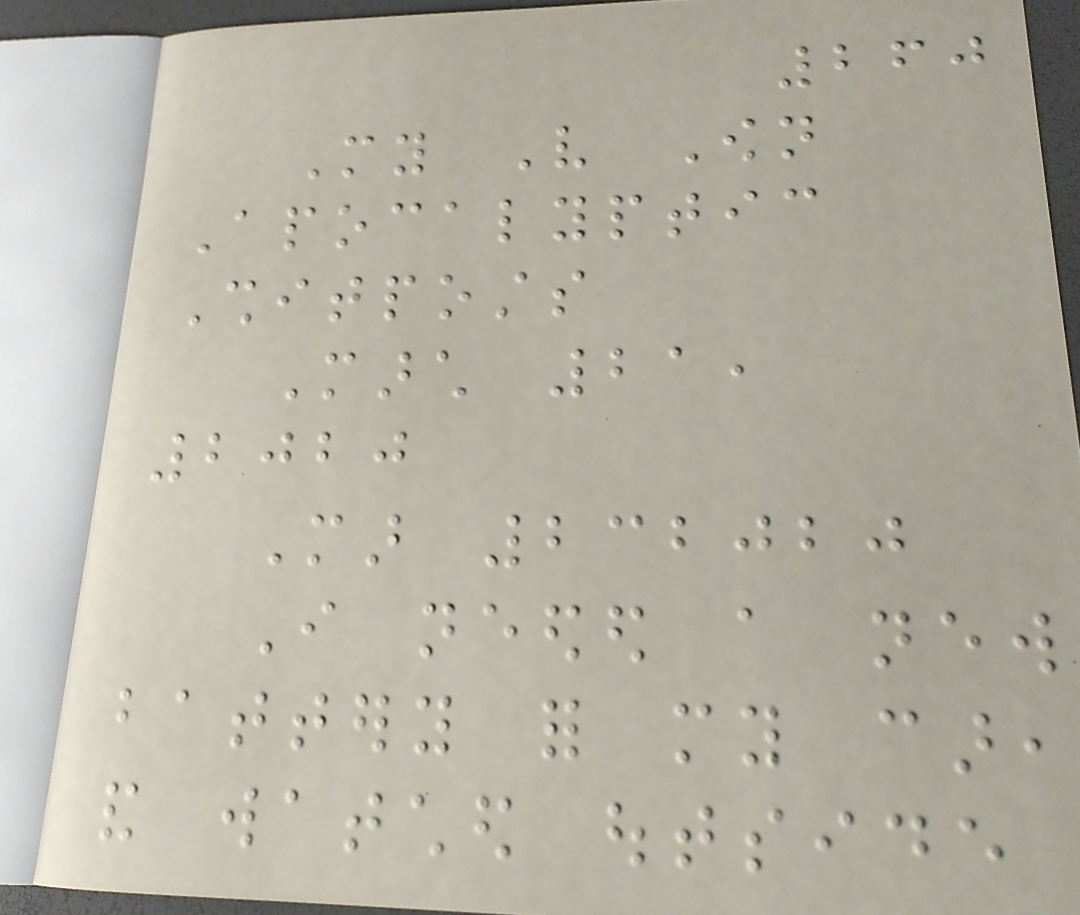260
My Very Own
Apocalyptic
Shitposts
March 21,
2020
Mar 232020
I needed a new
battery for my car,
and watched outside
